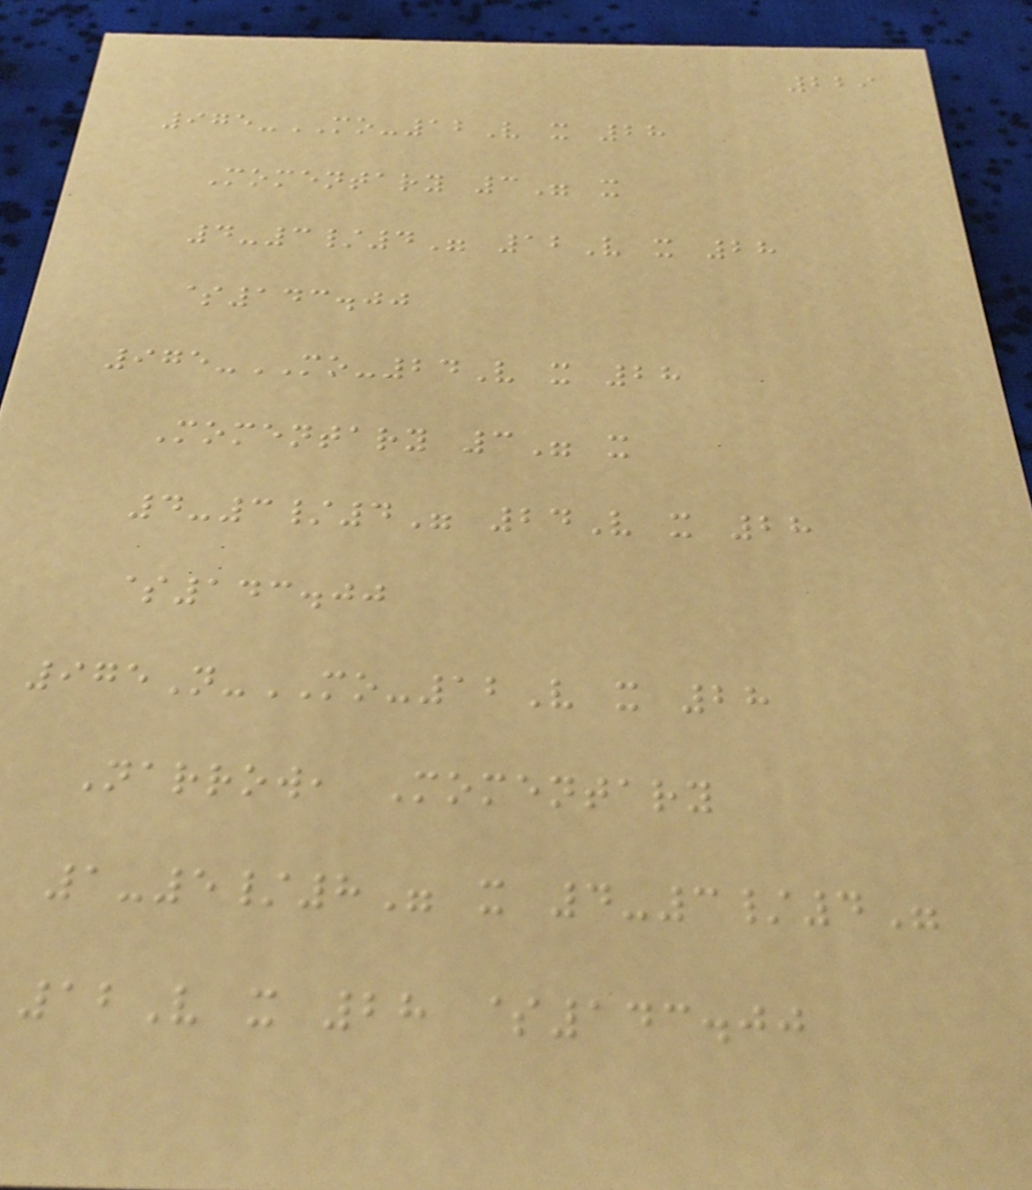229
975-MO-12V x 28
Momentary 3" x
4-3/4" 12V x 28
$143.00
975-MO-24V x 28
Momentary 3" x
4-3/4" 24V x 28
$143.00
975N-MO-12V x 28
Narrow, Momentary
1-5/8" x 4-3/4"
12V x 28 $143.00
